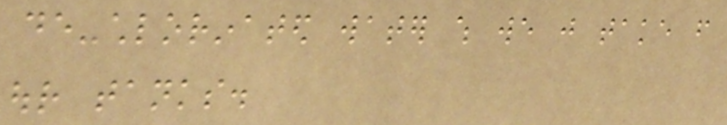de-chlorinated water which we just take from
our tanks.
